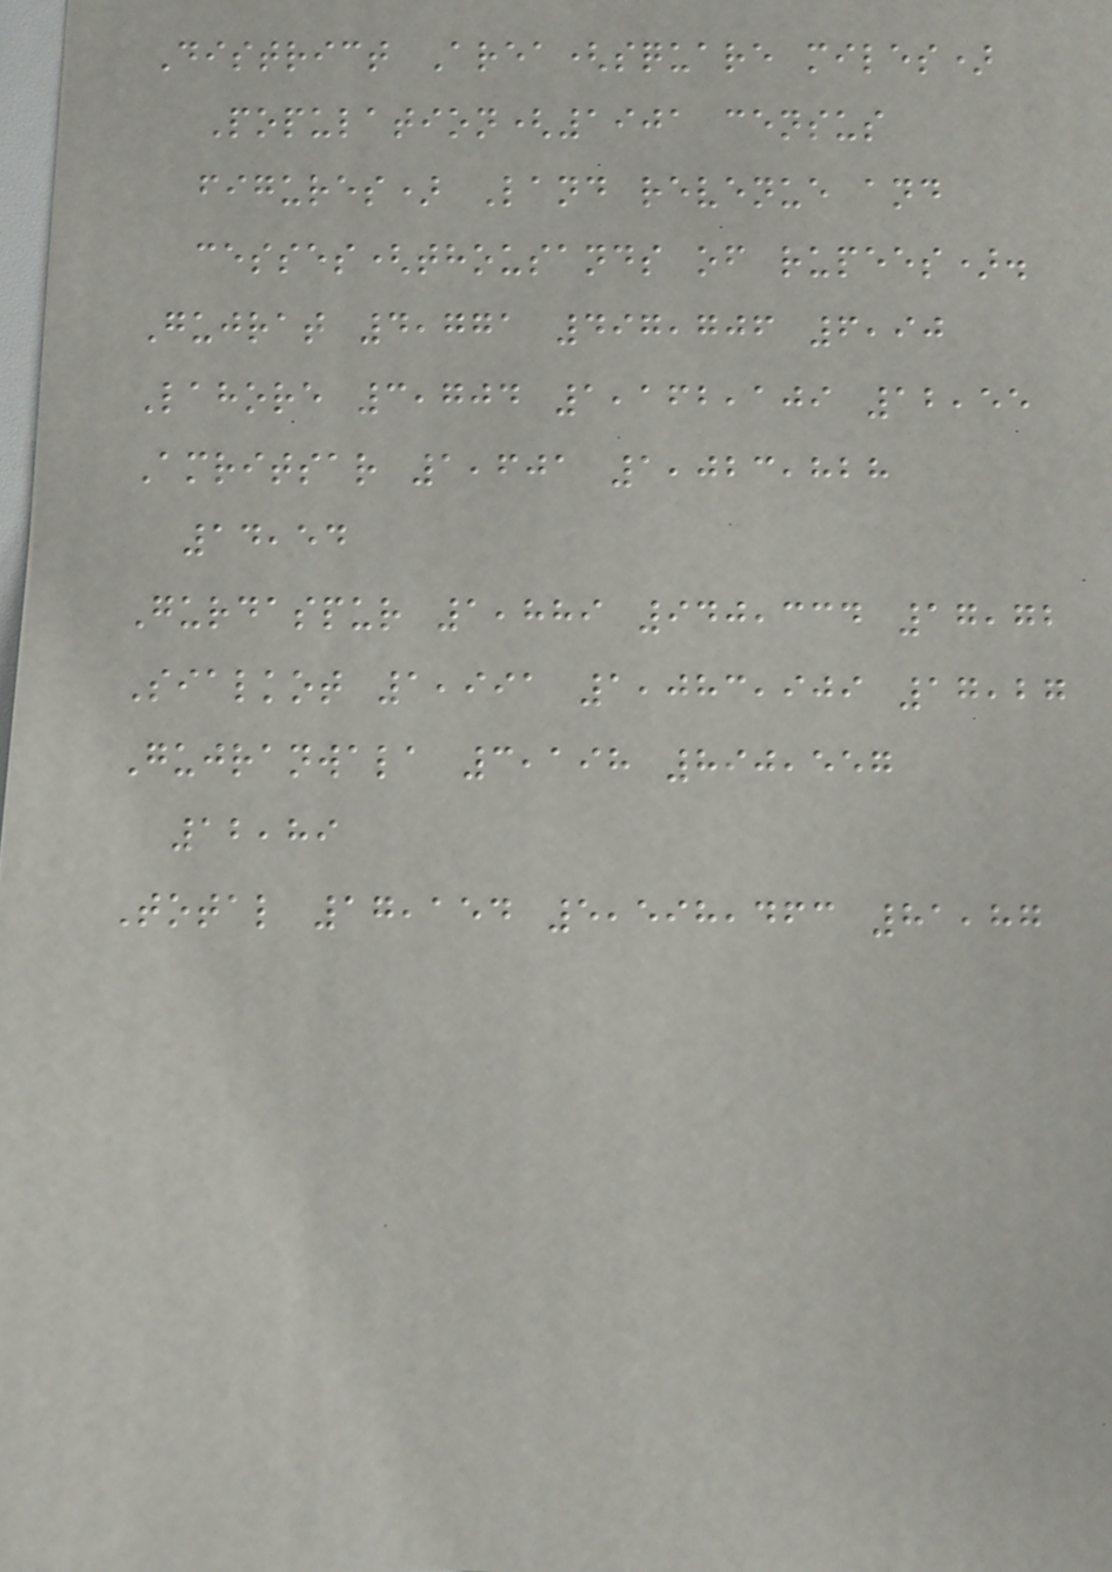District Area(square miles)
Population(1901 census
figures) Land revenue and
cesses(thousands of rupees).
Gujrat 4,771 497,706 6,90
Lahore 3,704 1,162,109 12,55
Amritsar 1,601 1,023,828
14,54
Gurdaspur 1,889 940,334 17,72
Sialkot 1,991 1,083,909 17,27
Gujranwala 3,198 890,557
12,89
Total 17,154 5,598,463 81,87
